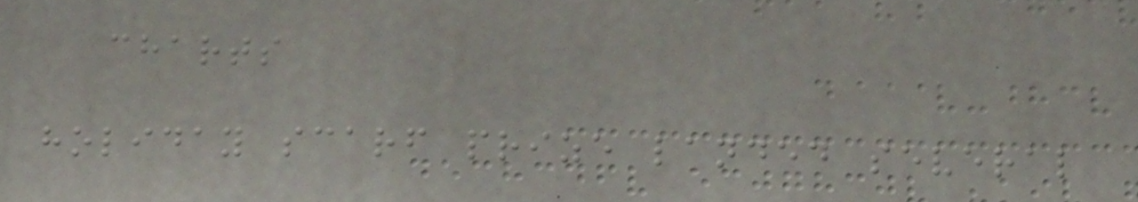charts
holiday scarf prize landed several
